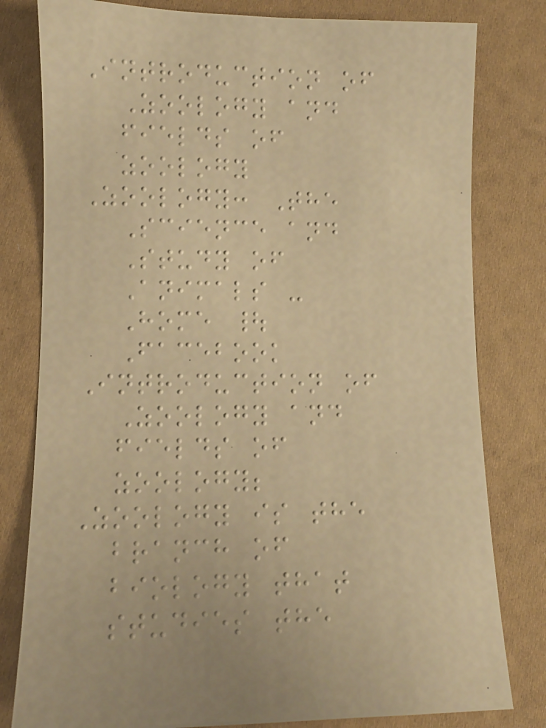Introduction of
Zoology and
fields of
zoology
Zoology: The
Science and
Study of
Animals -
Home |
Facebook
Introduction of
Zoology and
fields of
zoology;
Zoology is the
branch of
biology that
studies the
